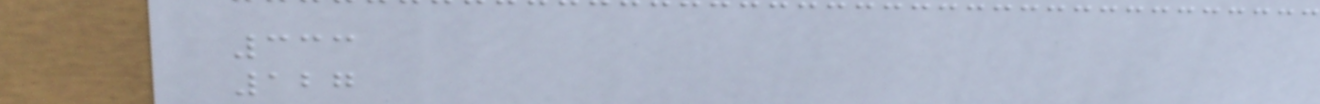333
127
